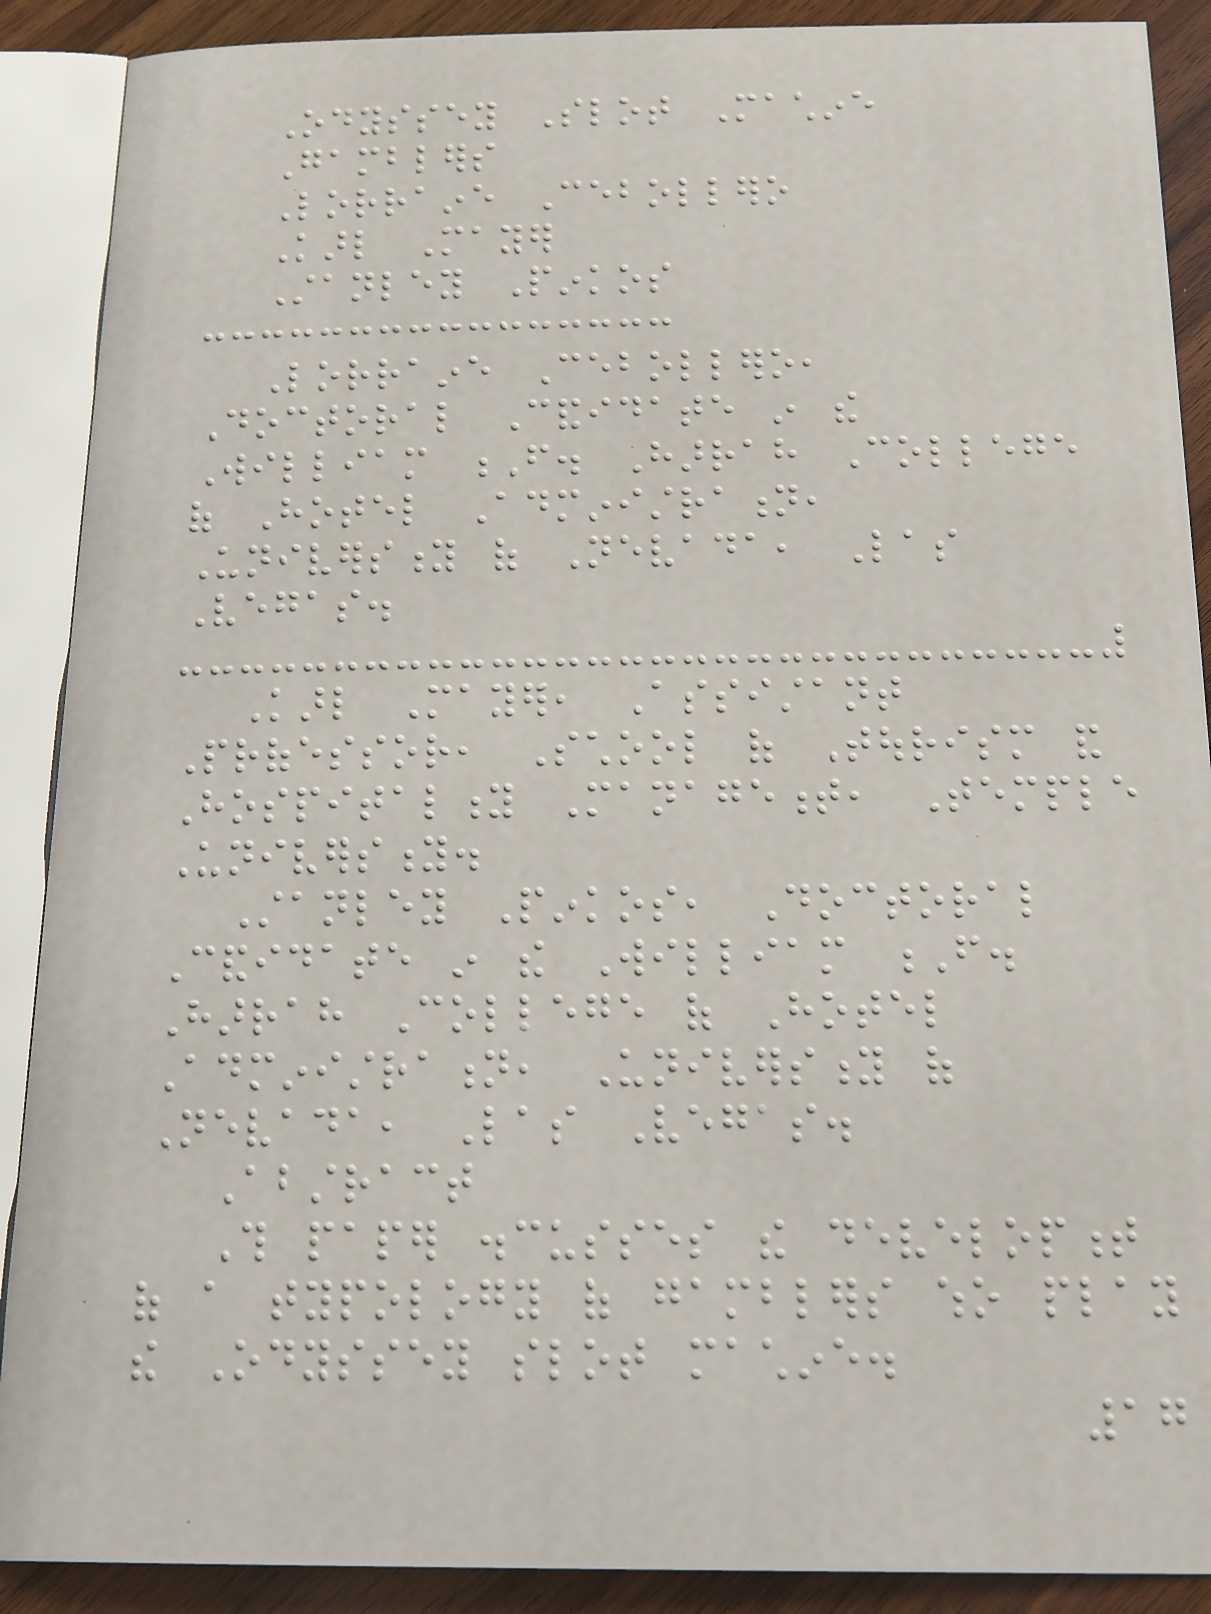Odyssey Slot Machine
Gamblers
Lorraine Cebollero
Karl Mayer
Stanley Pinkos
Lorraine Cebollero,
Doctoral Candidate in the
William F. Harrah College
of Hotel Administration,
University of Nevada, Las
Vegas.
Karl Mayer, Assistant
Professor, School of Tourism and
Hospitality Management, Temple
University.
Stanley Pinkos, Doctoral
Candidate in the William F.
Harrah College of Hotel
Administration, University of
Nevada, Las Vegas.
Abstract
This paper discusses the development
of a typology of gamblers who play
the Odyssey slot machine.
17
